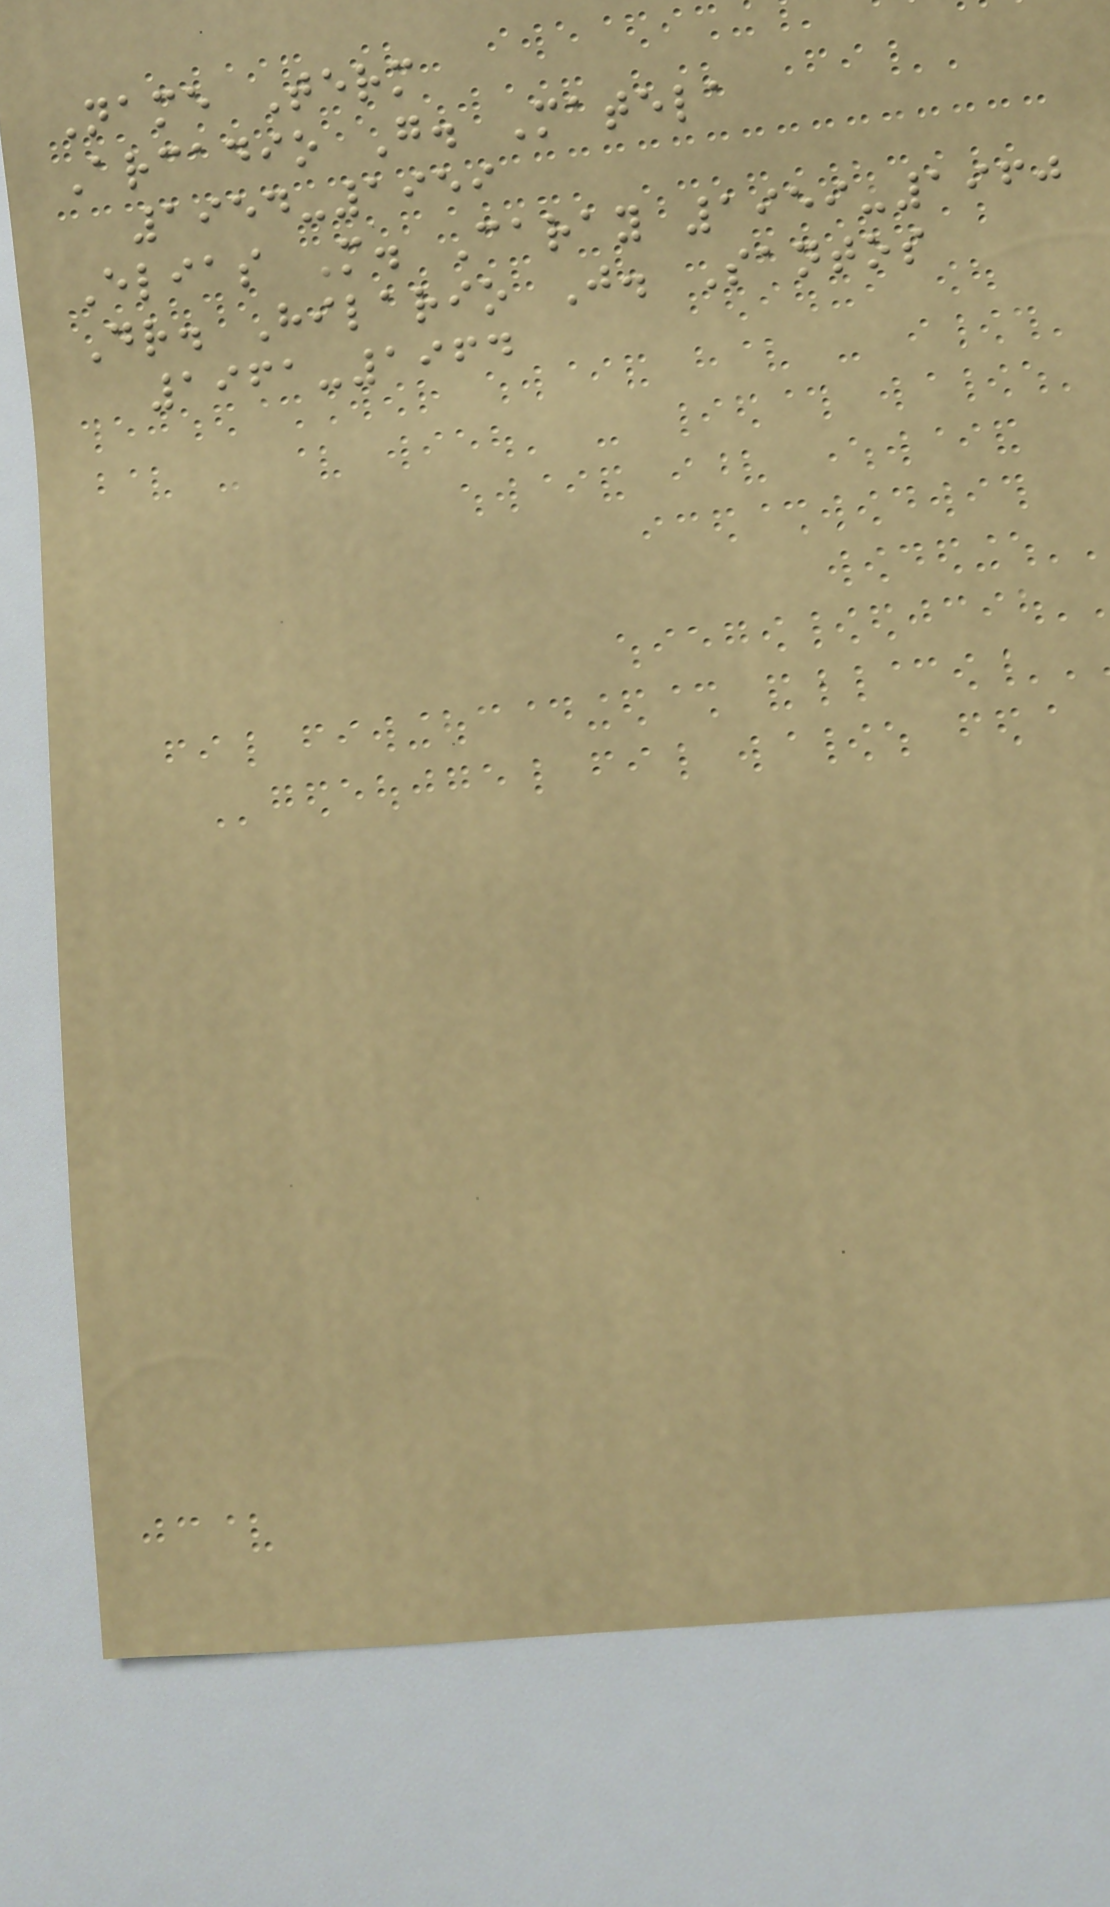Name Term
Arcadio G. Matela
1954-1959
Elias M. Caray 1959-1960
Dr. Hilario J. Santos
1961-1964
